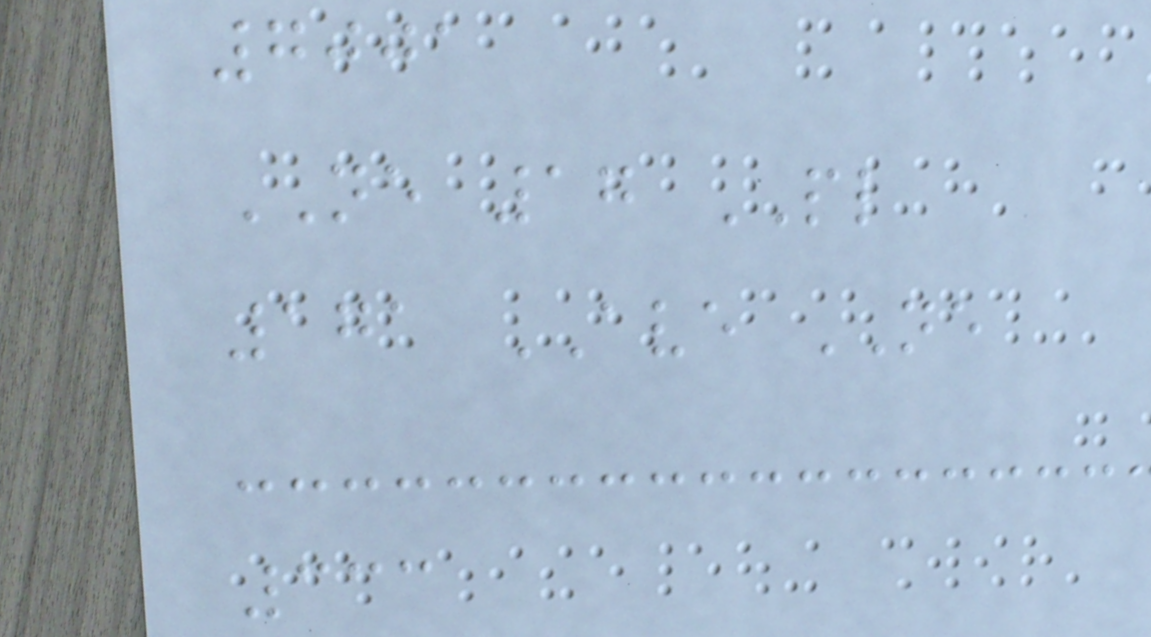7001
NE 17 PL
171 AVE NE
333
